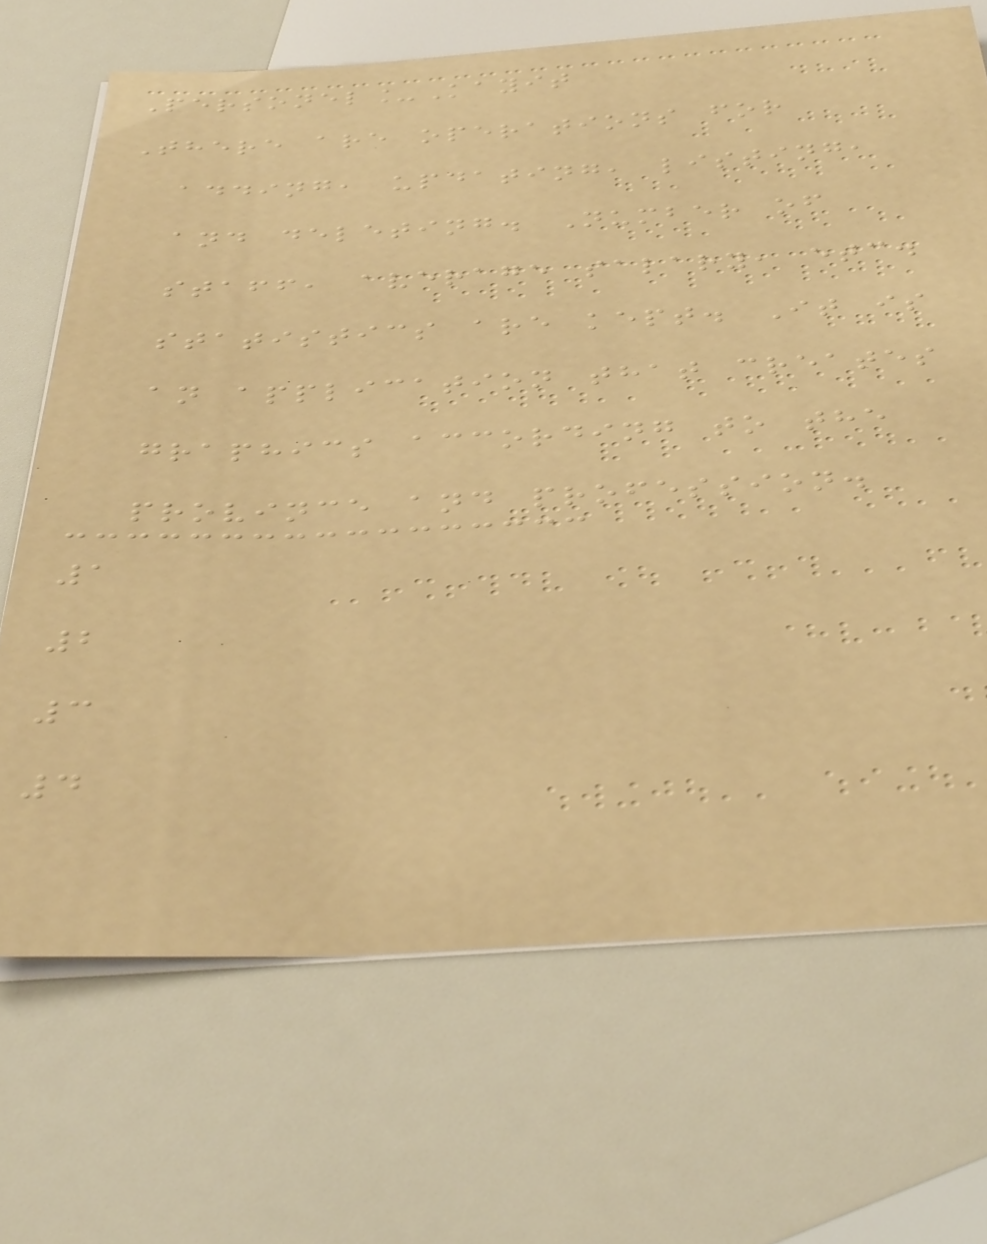Personel_Kayit
There are operations for
adding, updating, listing,
and deleting. Number of
staff, average salary, etc.
statistics are kept. It is
an application that creates
graphics according to the
province and profession.
1
2
3
4
